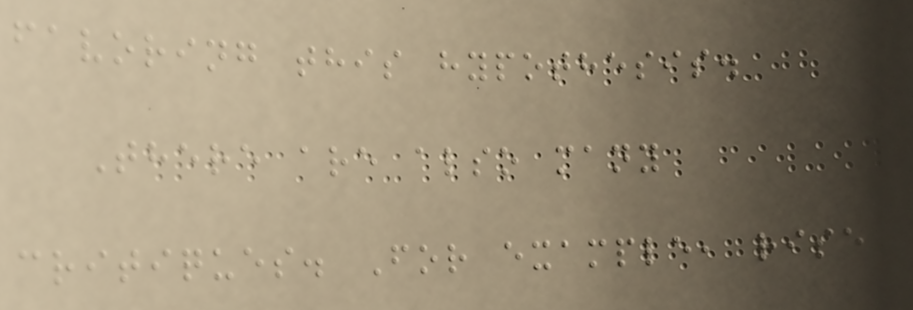favoring this hypothesis.
There are also many
critiques. For example, rise
